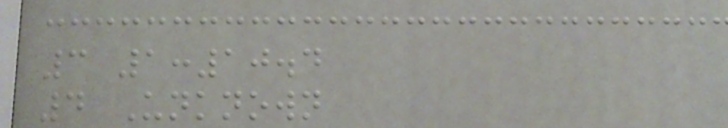3 1:10.4
4 Unknown
